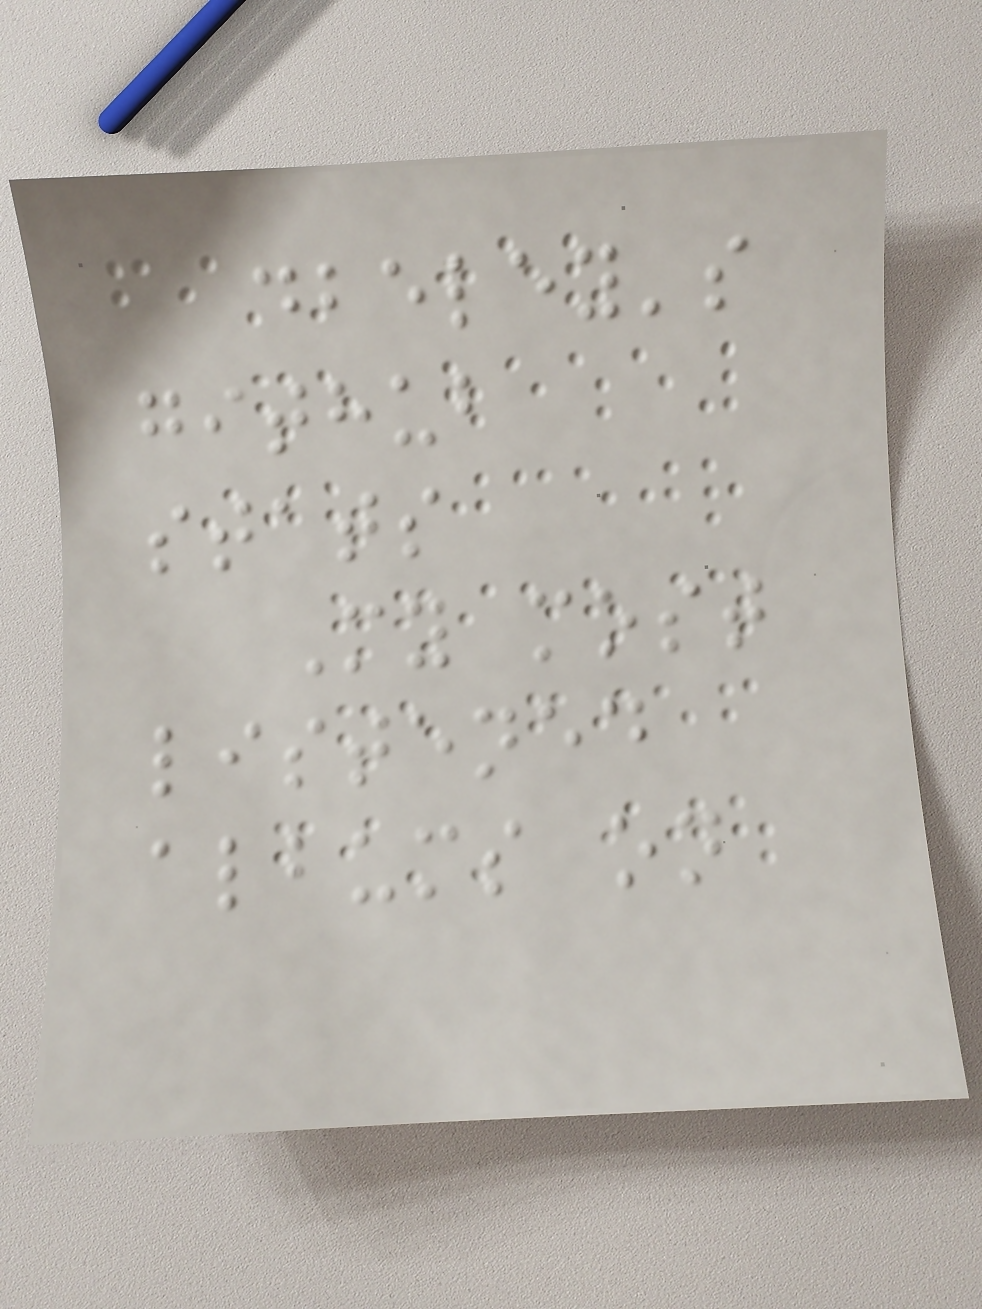dbeley's
github
stats
My most
listened
albums on
